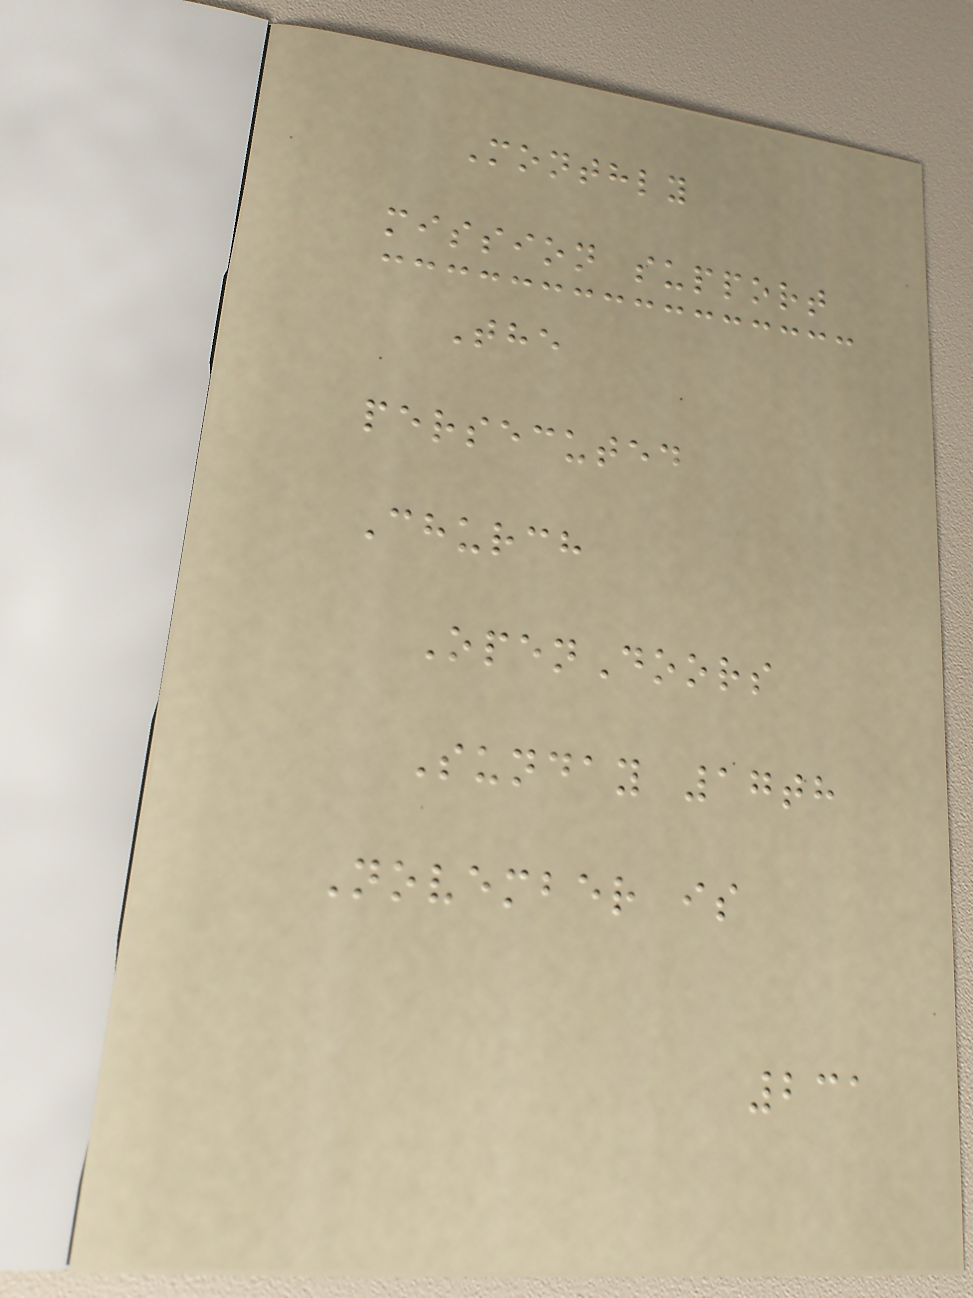Monthly
mission support
The
persecuted
Church
OpenDoors
Sunday 17th
November is
231
